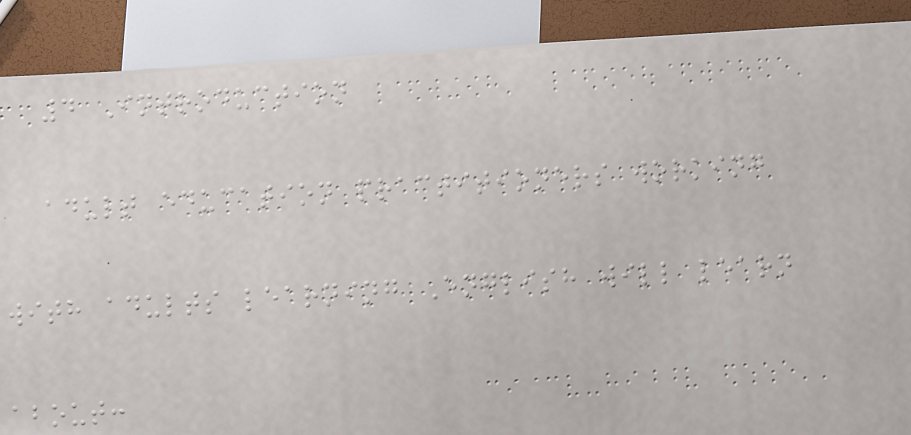4 Introduction
adult education practitioners working
with adults learning English will learn
about:
